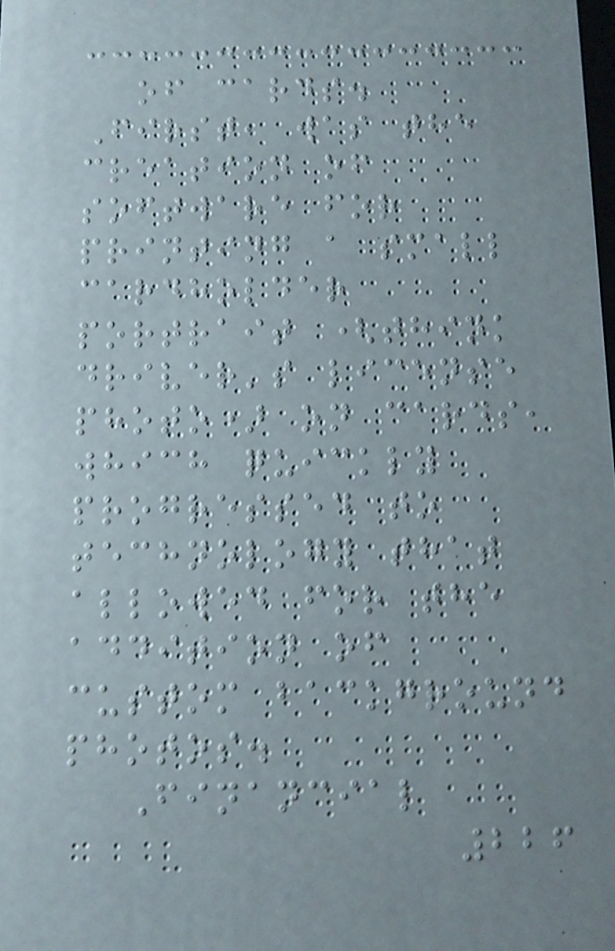of cards.
First, was the
creation of
software for
printing a small
cardholder
portrait (think
driver's license
photo) on cards,
which quickly
progressed to
technology that
allowed for the
addition of
custom background
photos.
Financial
226
